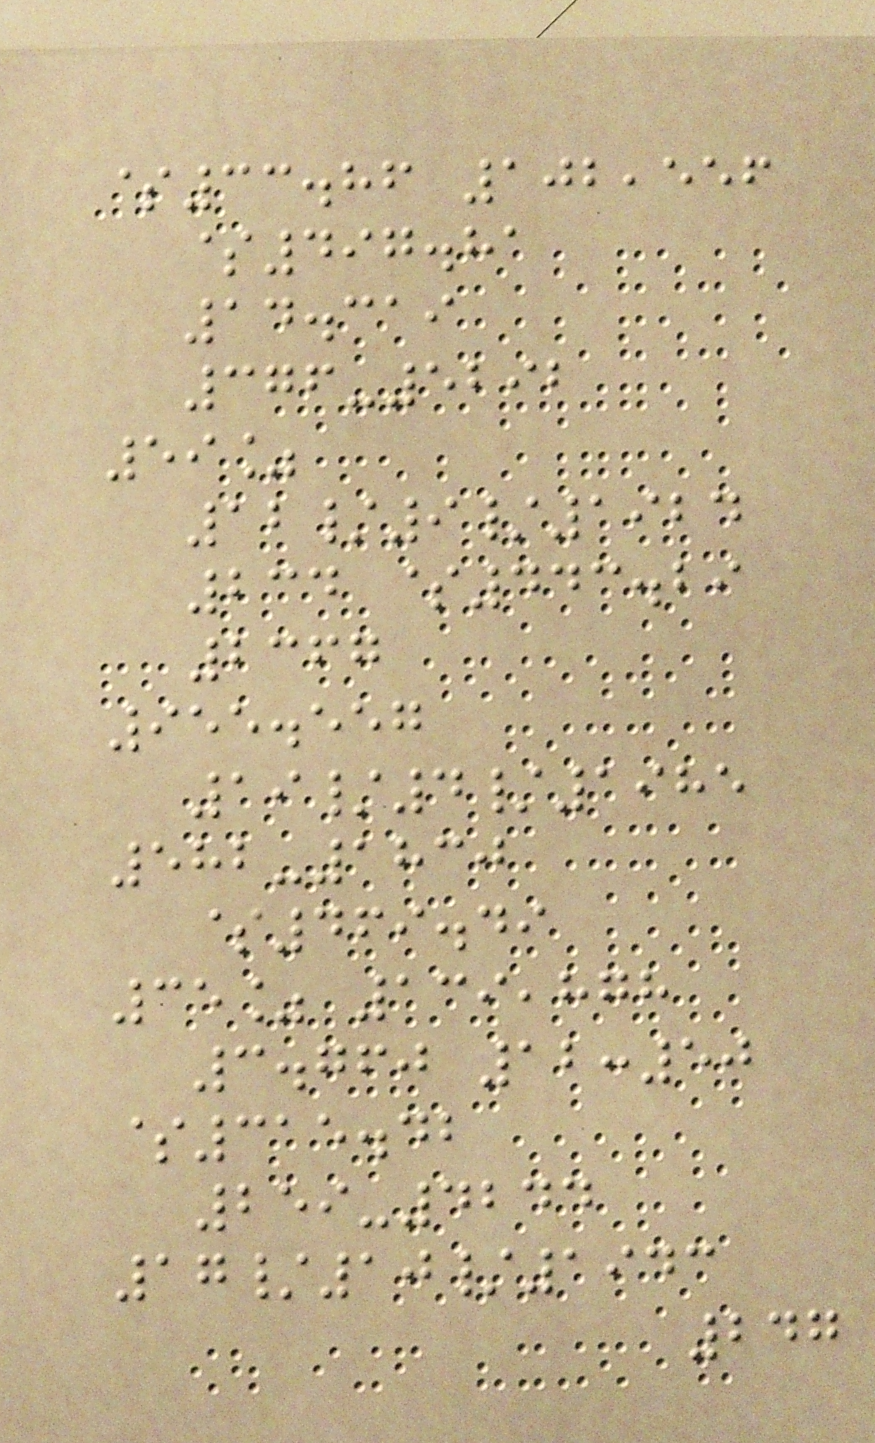$33.86 102,556
$497.81
14.319
376-5292
59%
12/9/1924
234 $443.29
2367
955.557
19/4/1985
582-1830
$469.49
35% 139,878
3.760 12:50
$315.42
259-4244
17/10/1943
247
